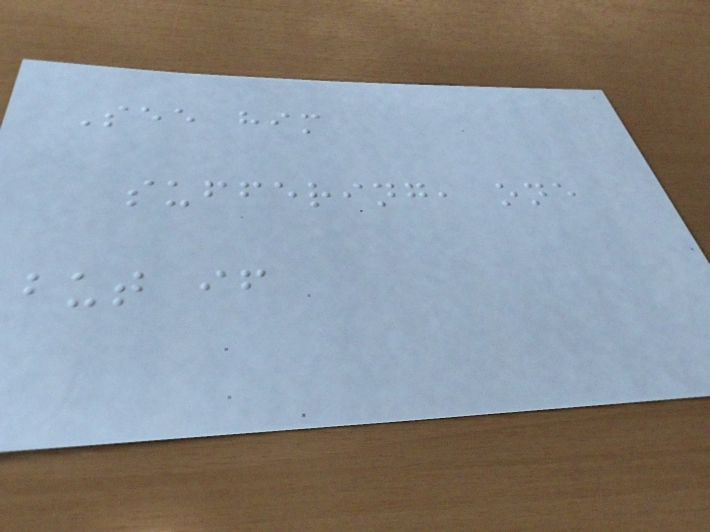See him
suffering, one
but if
